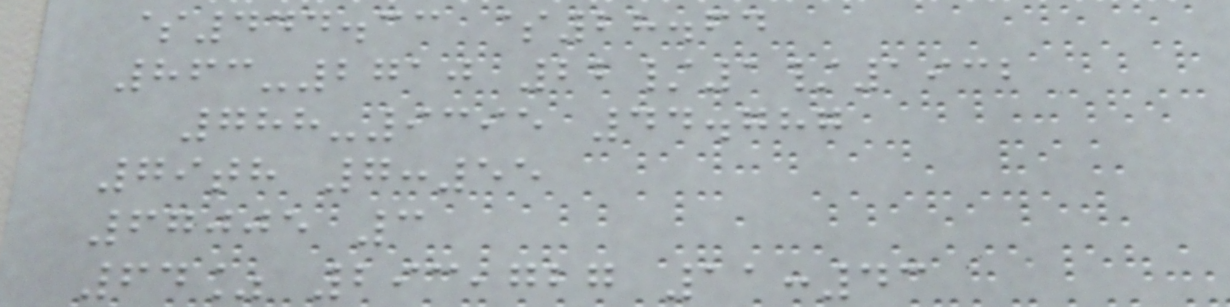$444.33 $28.64
863-2710 22/1/1932
788-9395 44.787
79th 7:55
67005 3
64% 293,727 11:43
